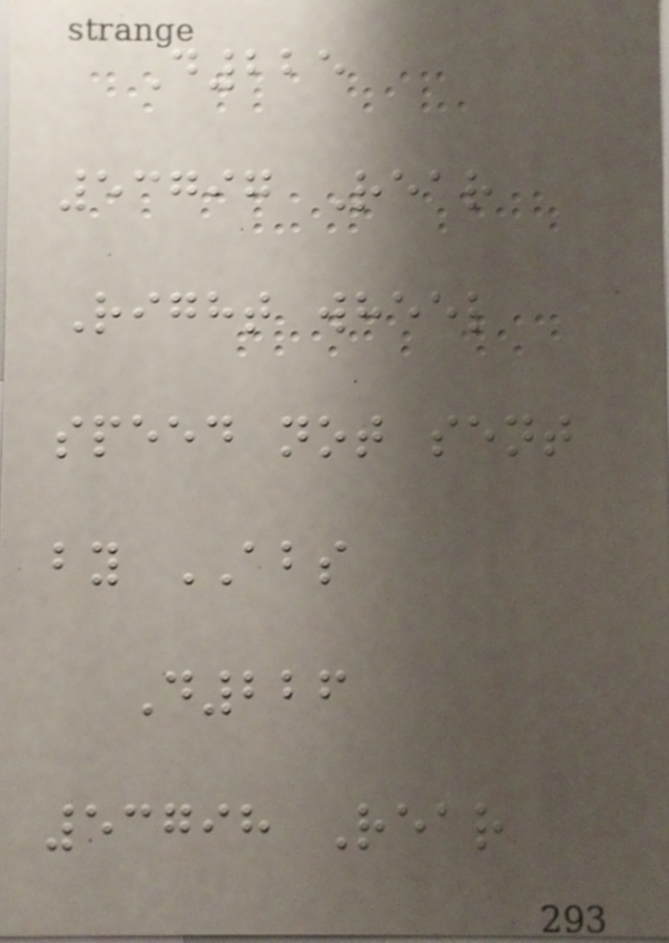D225
53797 Rear
Right wheel
speed not sent
by ABS
D226
53798 Rear
